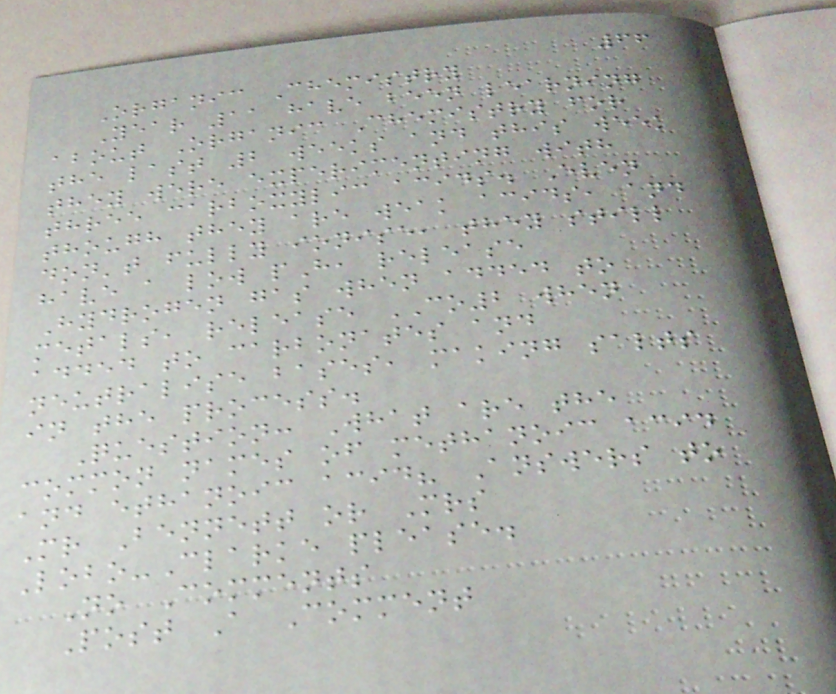66
Organic Chemistry
Year 11 have been learning
about Organic Chemistry for
the last 2 weeks and this week
they were experimenting with
three carboxylic acids. Even
though they are weak acids, and
don't fully ionise, they still
have a low pH, release
Hydrogen gas when added to
metals, release CO2 when
added to carbonates and
neutralise bases, making salts
in the process.
Question: What are the
common names of methanoic acid
and ethanoic acid? Answers to
Mr Bennett or Mrs
Lobo-Clarke please.
No Comments
Post A Comment
